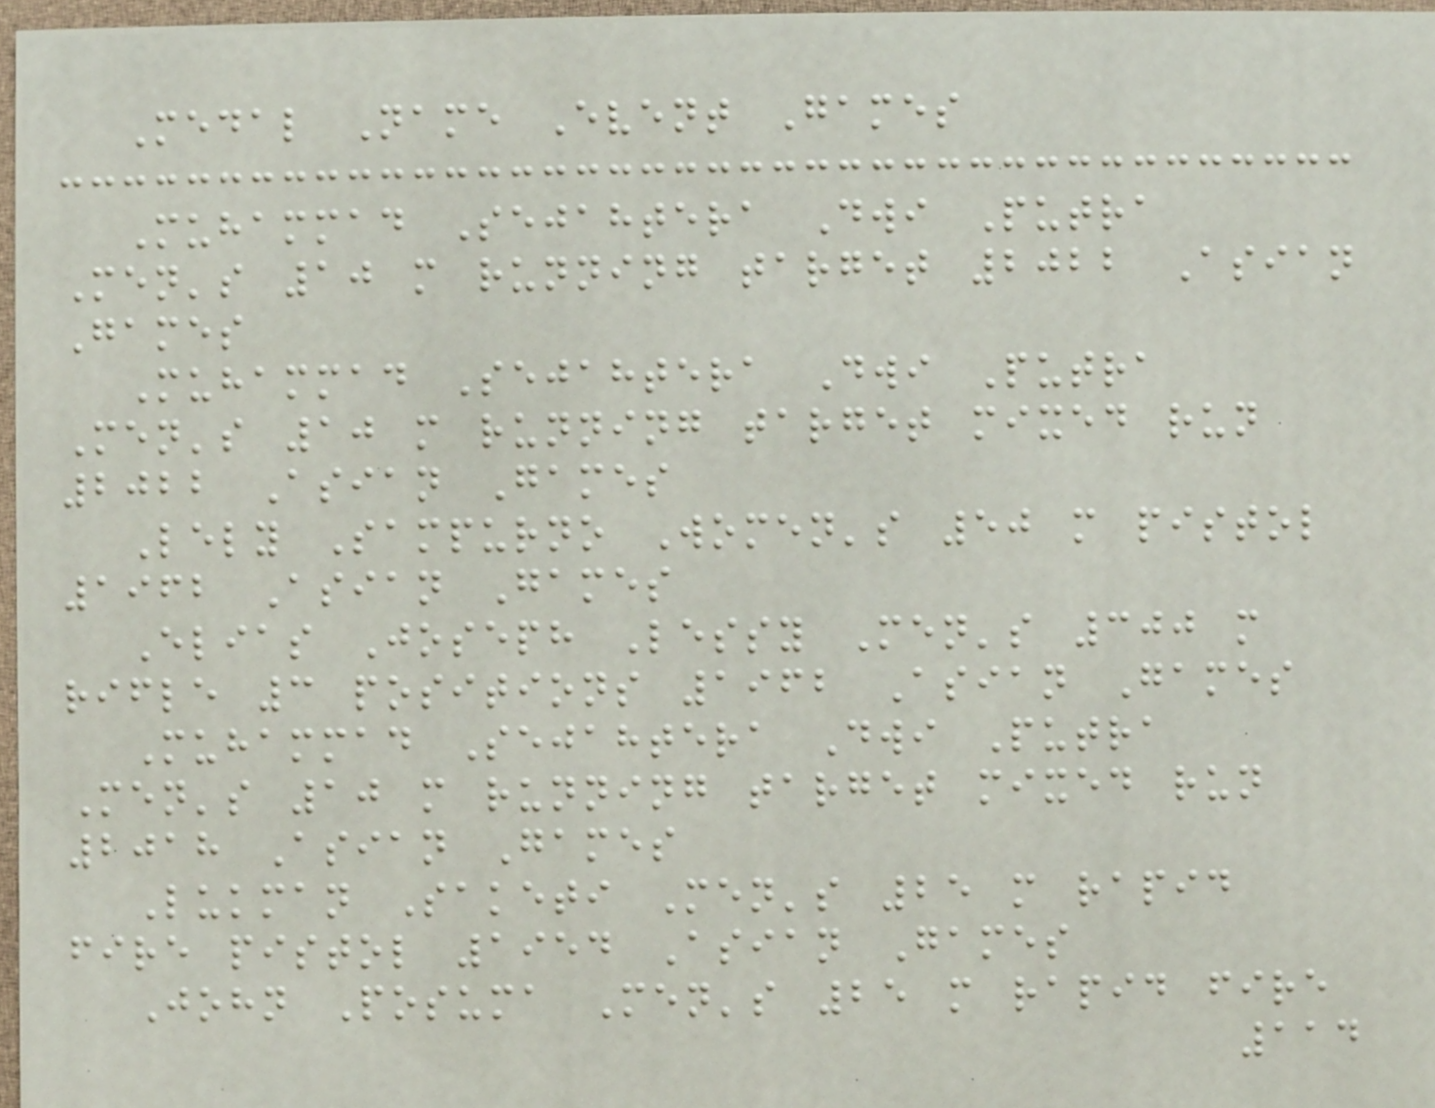Medal Name Event Games
Muhammad Sejahtera Dwi Putra
Men's 10 m running target 2022 Asian
Games
Muhammad Sejahtera Dwi Putra
Men's 10 m running target mixed run
2022 Asian Games
Lely Sampurno Women's 50 m pistol
1962 Asian Games
Elias Joseph Lessy Men's 300 m
rifle 3 positions 1962 Asian Games
Muhammad Sejahtera Dwi Putra
Men's 10 m running target mixed run
2018 Asian Games
Lukman Saketi Men's 25 m rapid
fire pistol 1954 Asian Games
John Posuma Men's 25 m rapid fire
114
